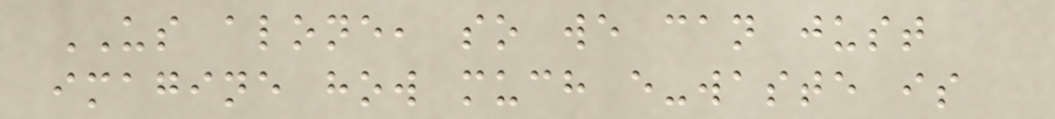US alone, so we can just
imagine how much e-waste is
